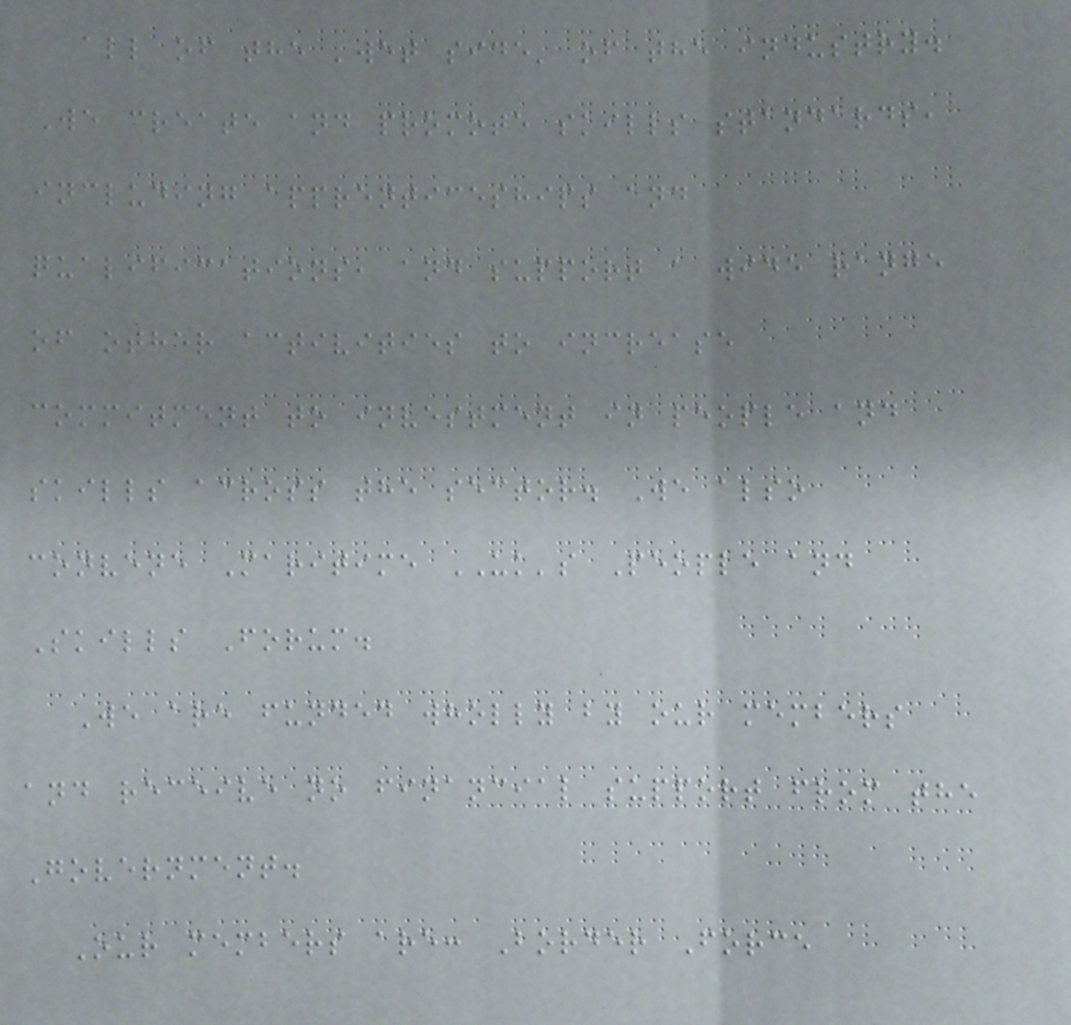all of the 'wet side' of the industry.
We create and promote skills standards,
including apprenticeships and
qualifications, and support a wide range
of other activities to increase
commitment to investment in people and
skills across the sector. We also
convene Maritime UK's People and
Skills Forum.
We are funded wholly by our members
and receive no financial support from the
Government.
Our members are: Border Force
